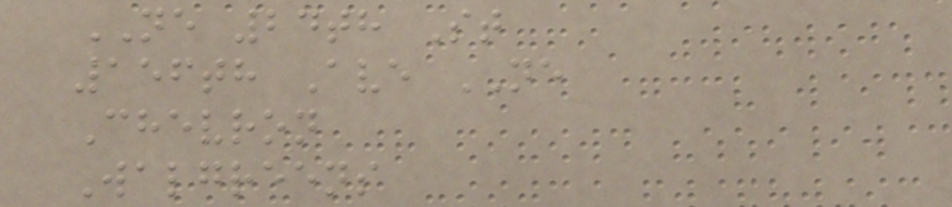NE 24th St
156th Ave NE
Chevron
Walgreens
